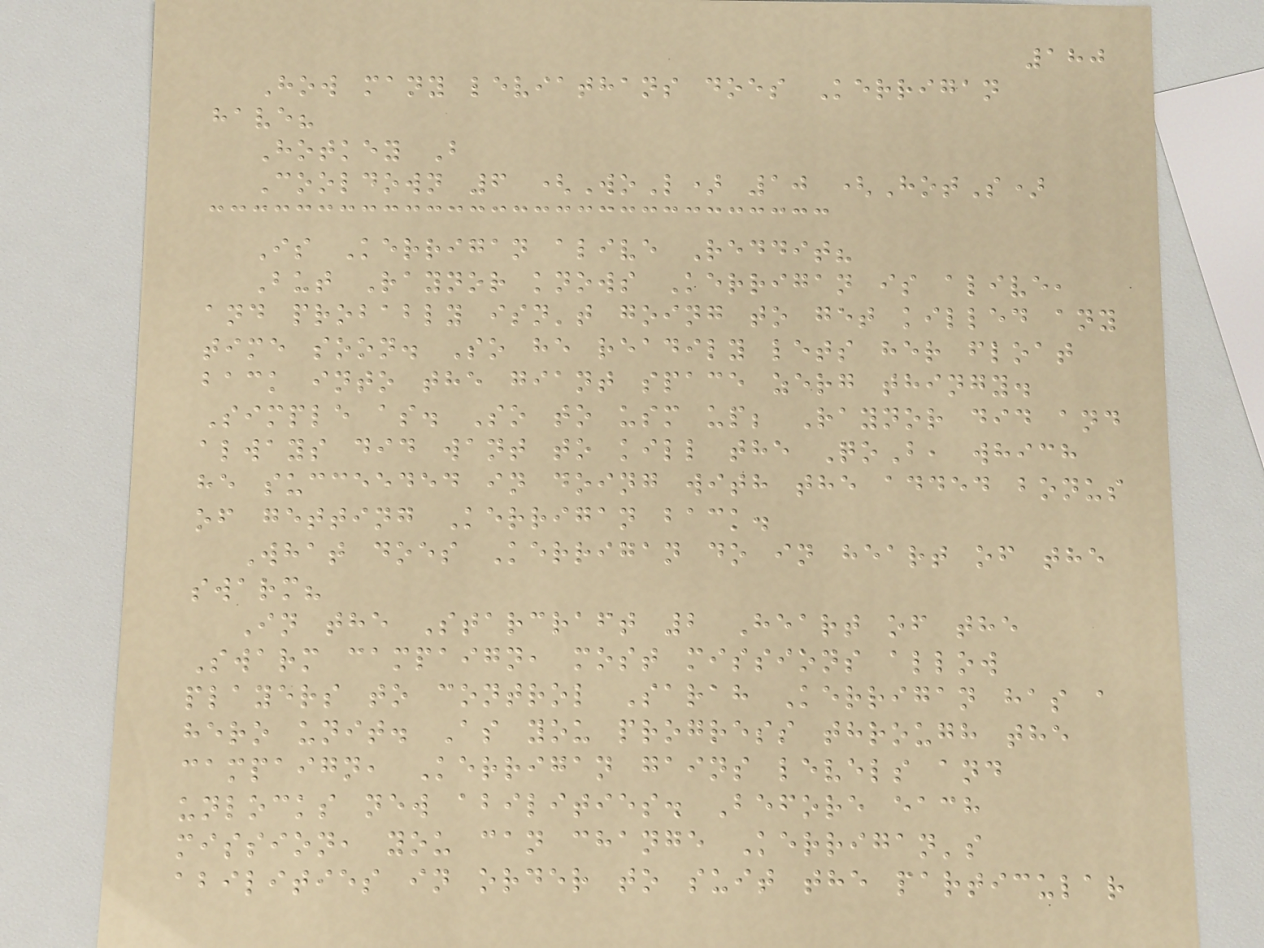180
How many leviathans does Kerrigan
have?
Hotkey B
Cooldown 6 (WoL) 10 (HotS)
Is Kerrigan alive Reddit?
But Raynor knows Kerrigan is alive,
and probably isn't going to get killed any
time soon. So he readily lets her float
back into the giant space zerg thingy.
Simple as. So to usm up; Raynor did and
always did want to kill the QoB, which
he succeeded in doing with the added bonus
of getting Kerrigan back.
What does Kerrigan do in heart of the
swarm?
In the Starcraft 2 Heart of the
Swarm campaign, most missions allow
players to control Sarah Kerrigan has a
hero unit. As you progress through the
campaign, Kerrigan gains levels and
unlocks new abilities. Before each
mission, you can change Kerrigan's
abilities in order to suit the particular
